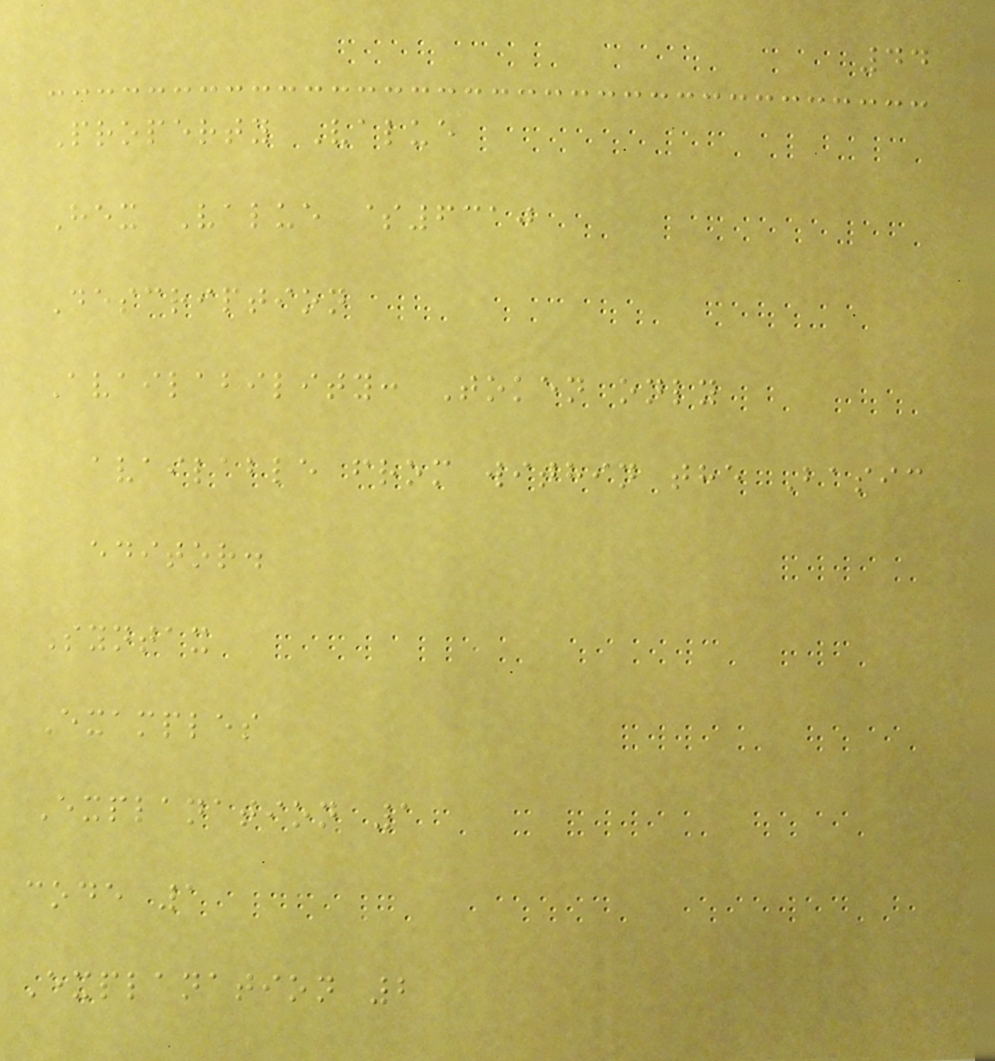44
Property Value
Hex Value $6310
Description
Availability: Token only
available from within the Basic
editor.
Syntax
Examples
Explanation 1
code 1
Explanation 2
